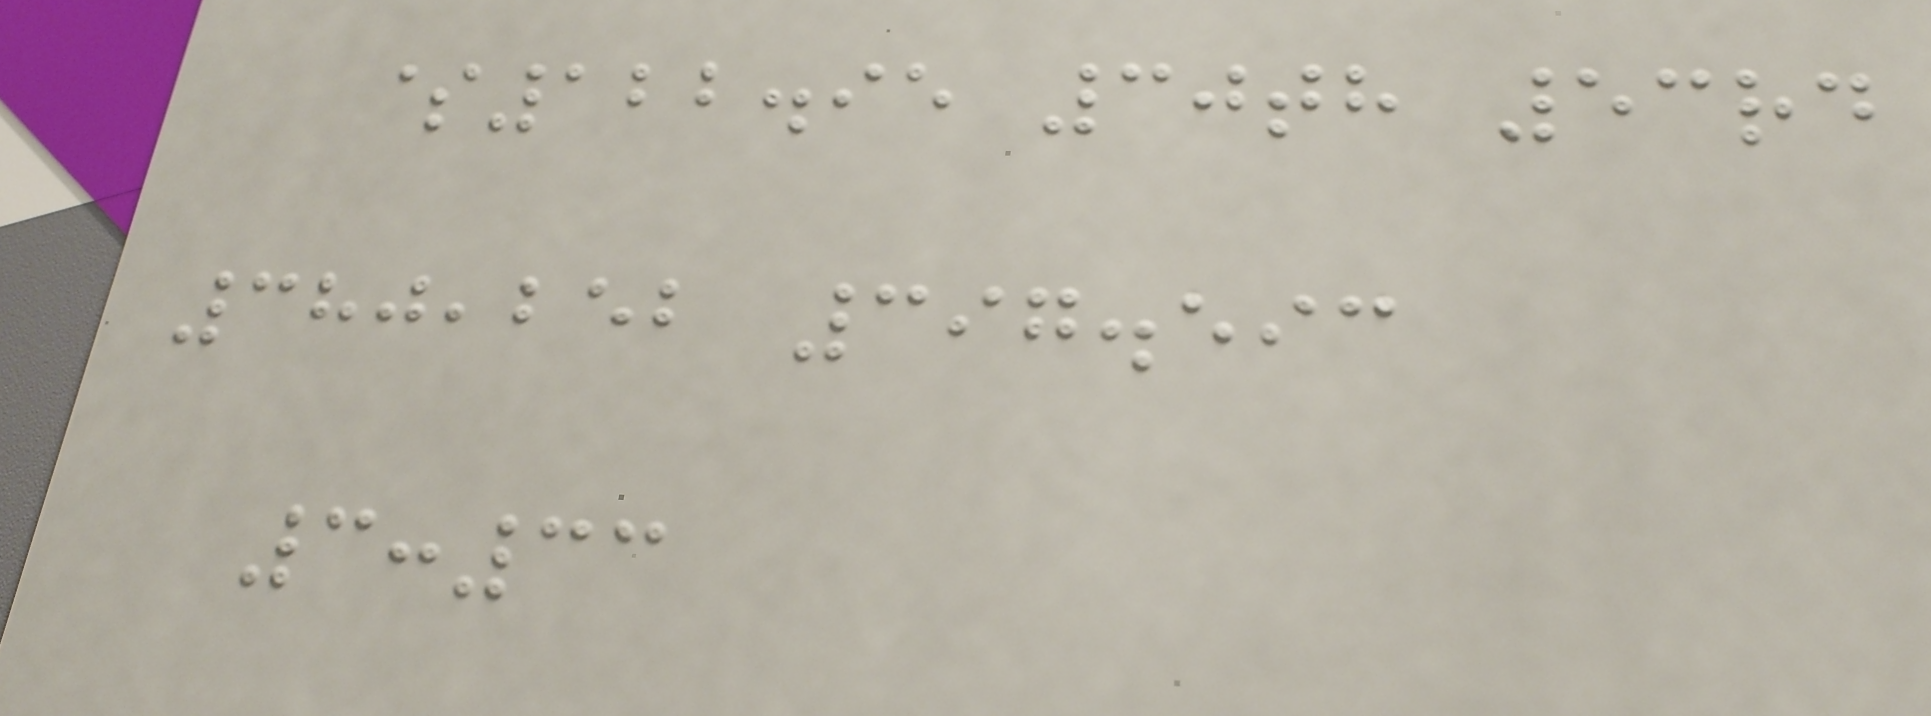$122.95 30th 53rd
380,252 397.593
3:33
